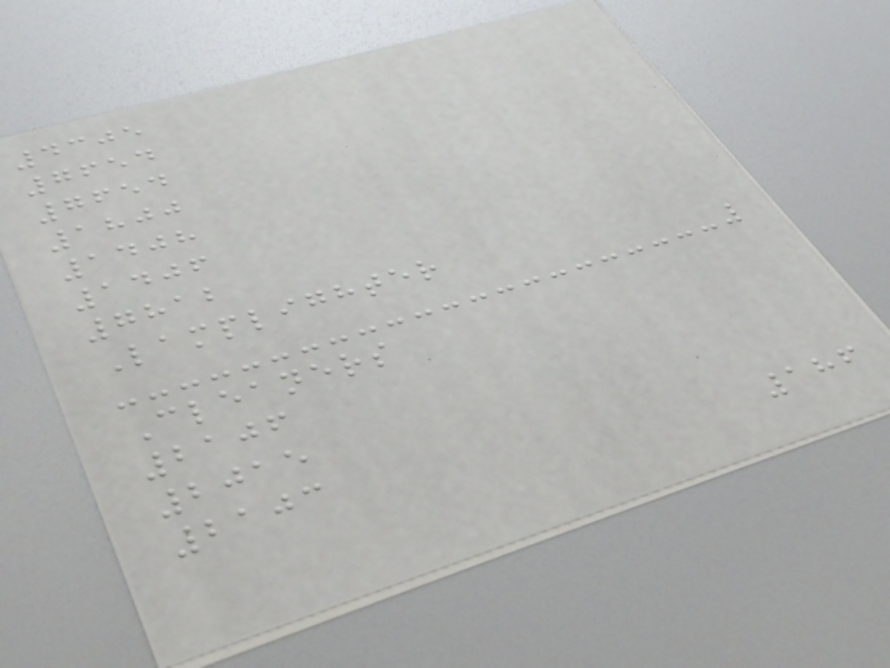4305
7654
7654
1800
1408
1406
7812
Lamplighter
Cleaners
2106
2015
2103
186
